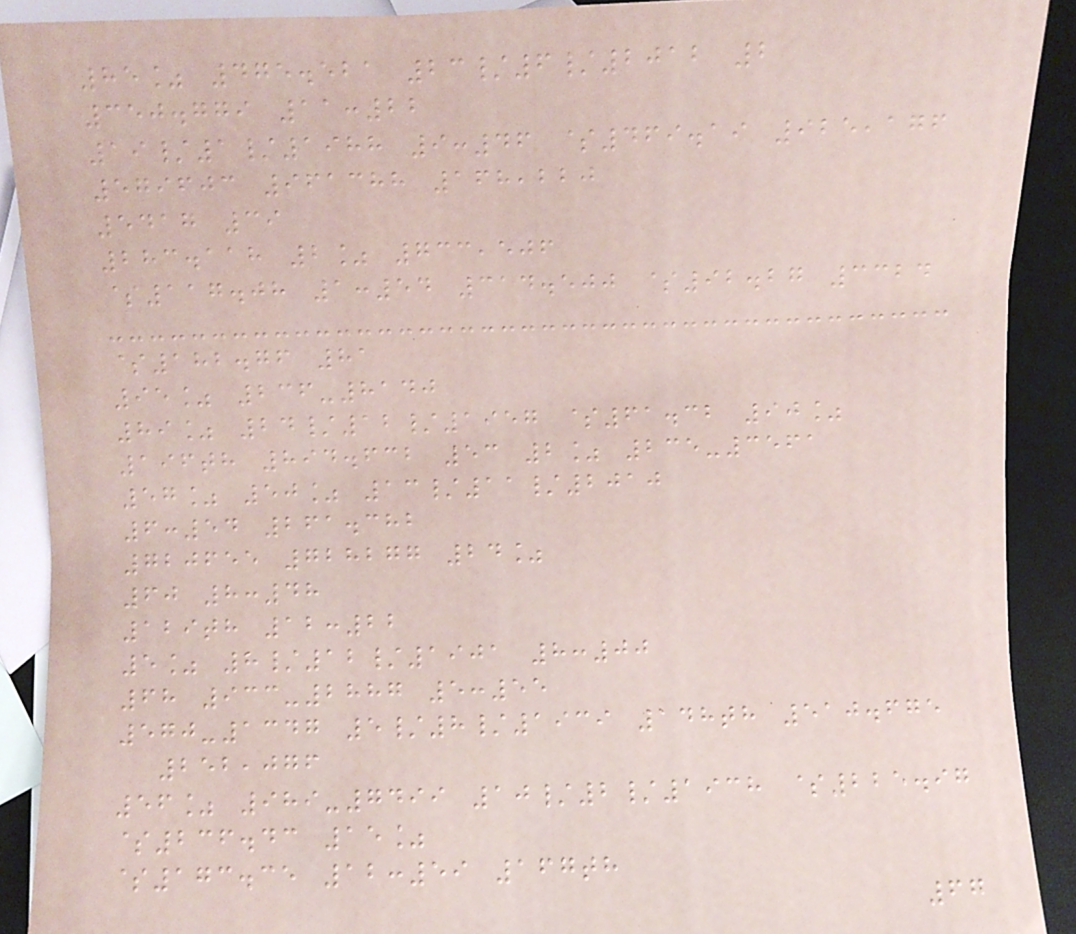85% 475.521 23/6/2012 2
350.779 11:22
19/1/1988 9:46 $469.19 925,176
579603 961388 168,220
5417 39
283.118 2% 733,506
$117.08 1:54 314.500 $92.27 3324
$182.76 81
95% 236-8140
89% 24/12/1957 $61.32 90%
196th 894.632 53 2% 235-3561
57% 50% 13/11/2010
6:54 261.382
720655 728277 24%
60 8:48
129th 12:22
5% 8/12/1901 8:00
68 933-2887 5:55
570-1347 5/8/1939 148th 510.675
252,076
56% 989-7499 10/2/1938 $225.97
$236.43 15%
$173.35 12:59 167th
67
